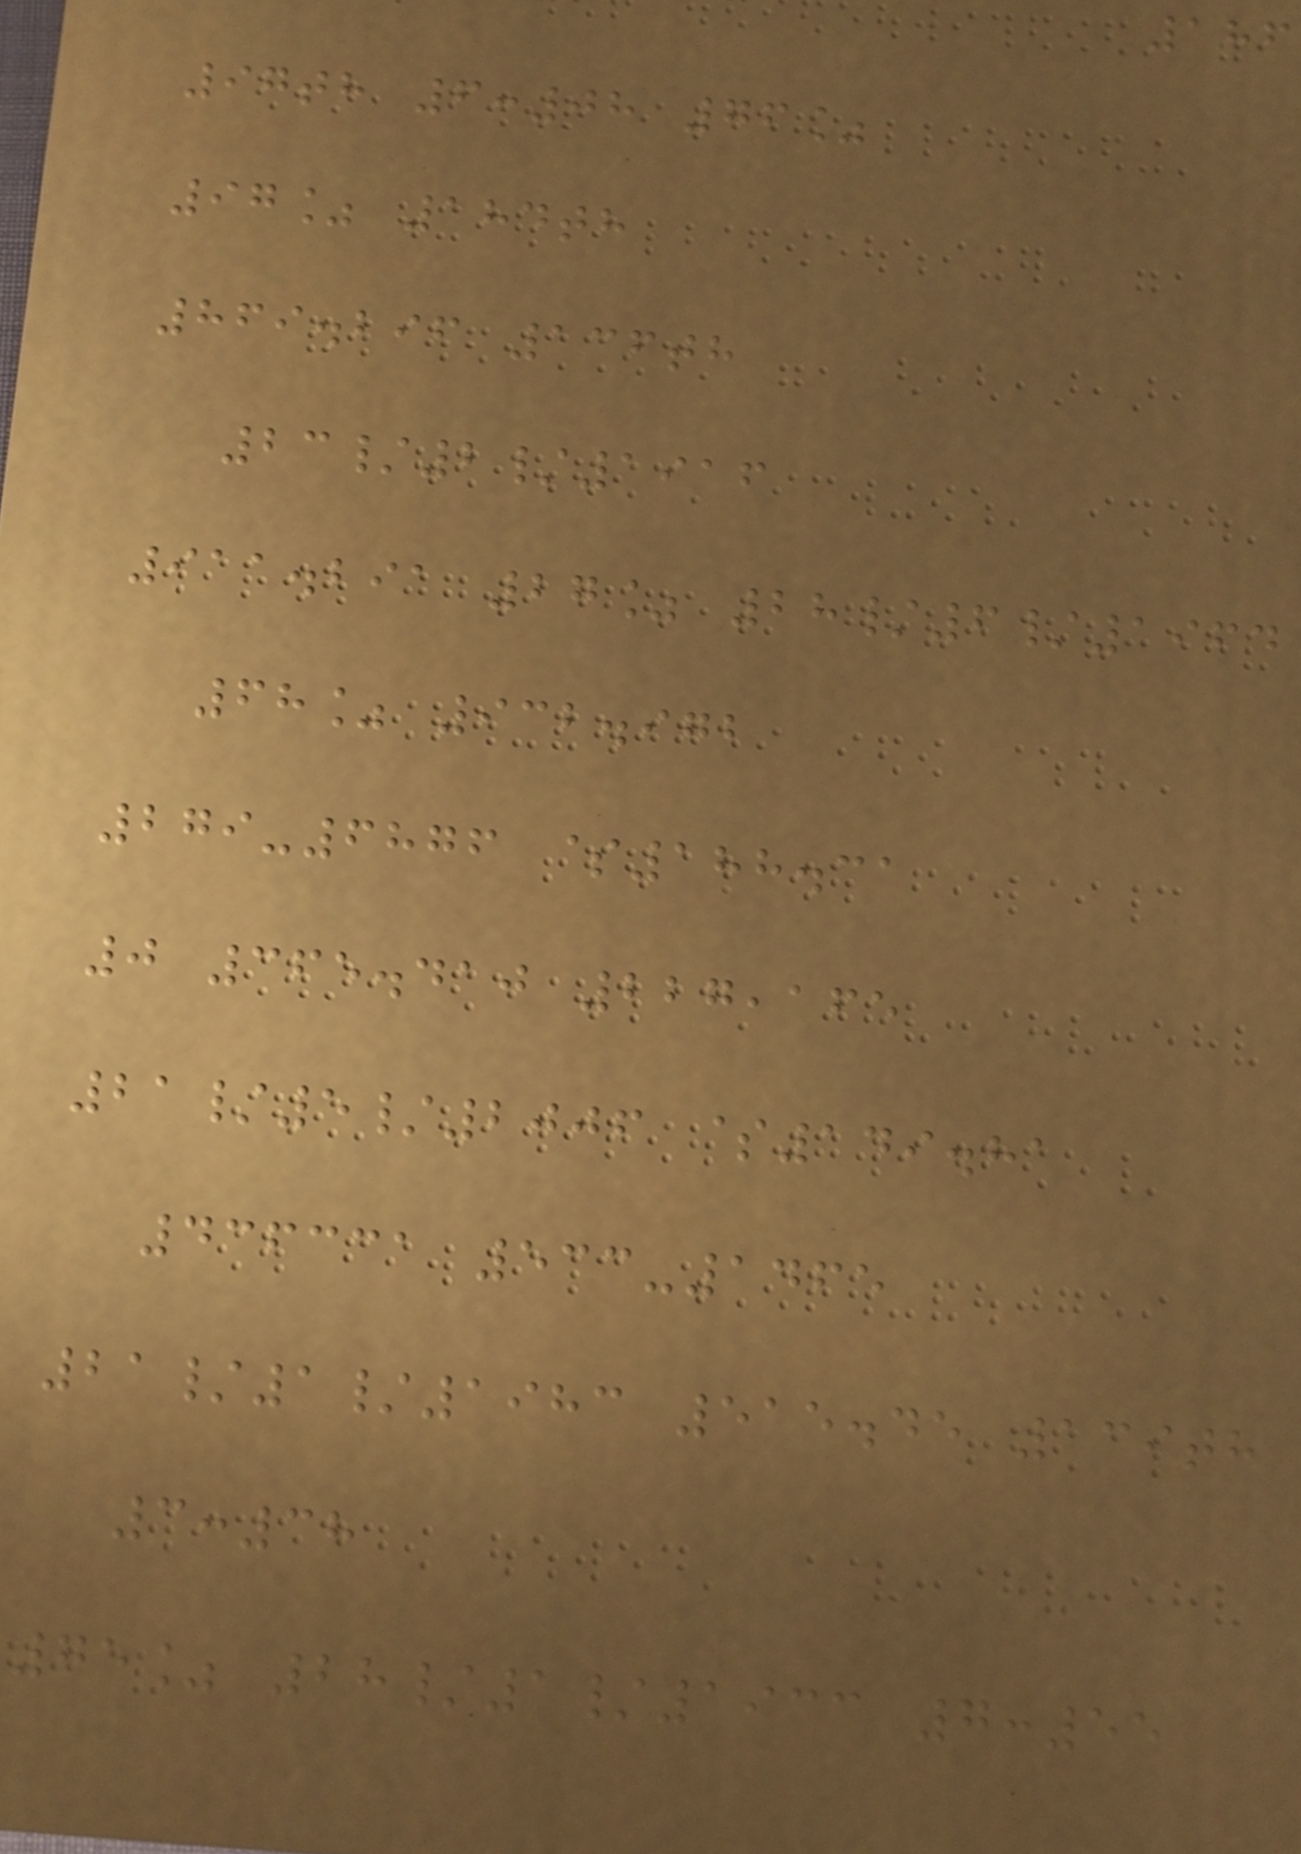186
97th 6:08 76%
97% 184th
869.296 136th
23/2/1916
911.291 27% 28/6/1964
68% 932.972
279-6876 $188.31
0 365.410 227,165
21/5/2006 $149.81
436331 533-1465
21/1/1983 515.45 139th
3:38
75% 28/1/1933 7:55
